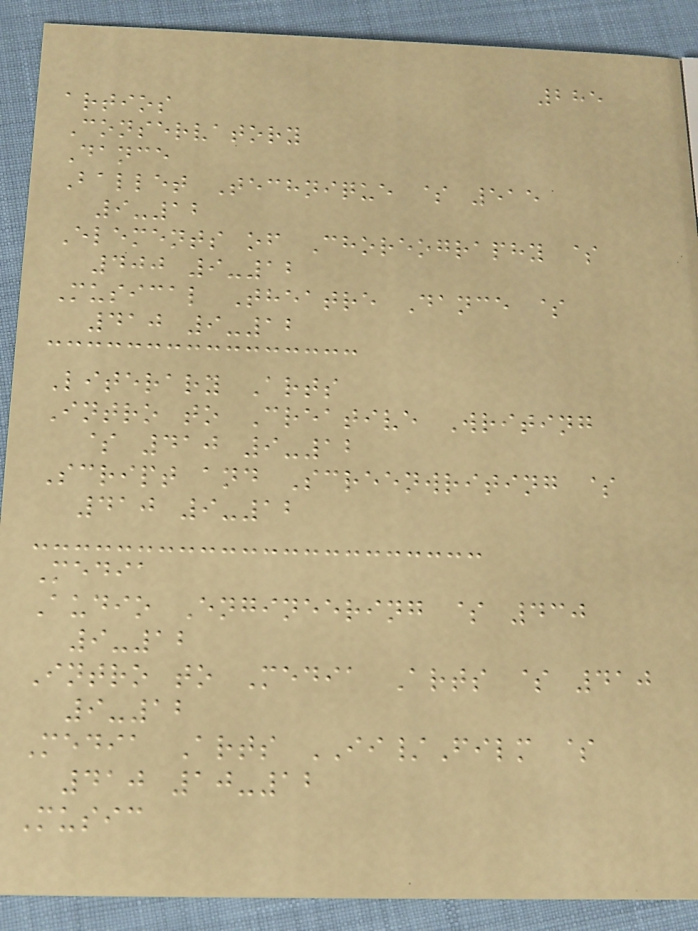285
artios
Conservatory
Dance
Ballet Technique $ 515
9-12
Elements of Choreography $
400 9-12
Musical Theatre Dance $
410 9-12
Literary Arts
Intro to Creative Writing
$ 410 9-12
Script and Screenwriting $
410 9-12
Media
Audio Engineering $ 430
9-12
Intro to Media Arts $ 410
9-12
Media Arts II/Film $
410 10-12
Music
